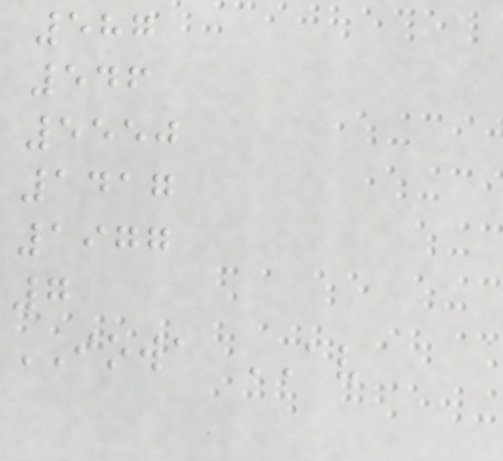587
546
5550
1417
1977
7
IOWA AV
